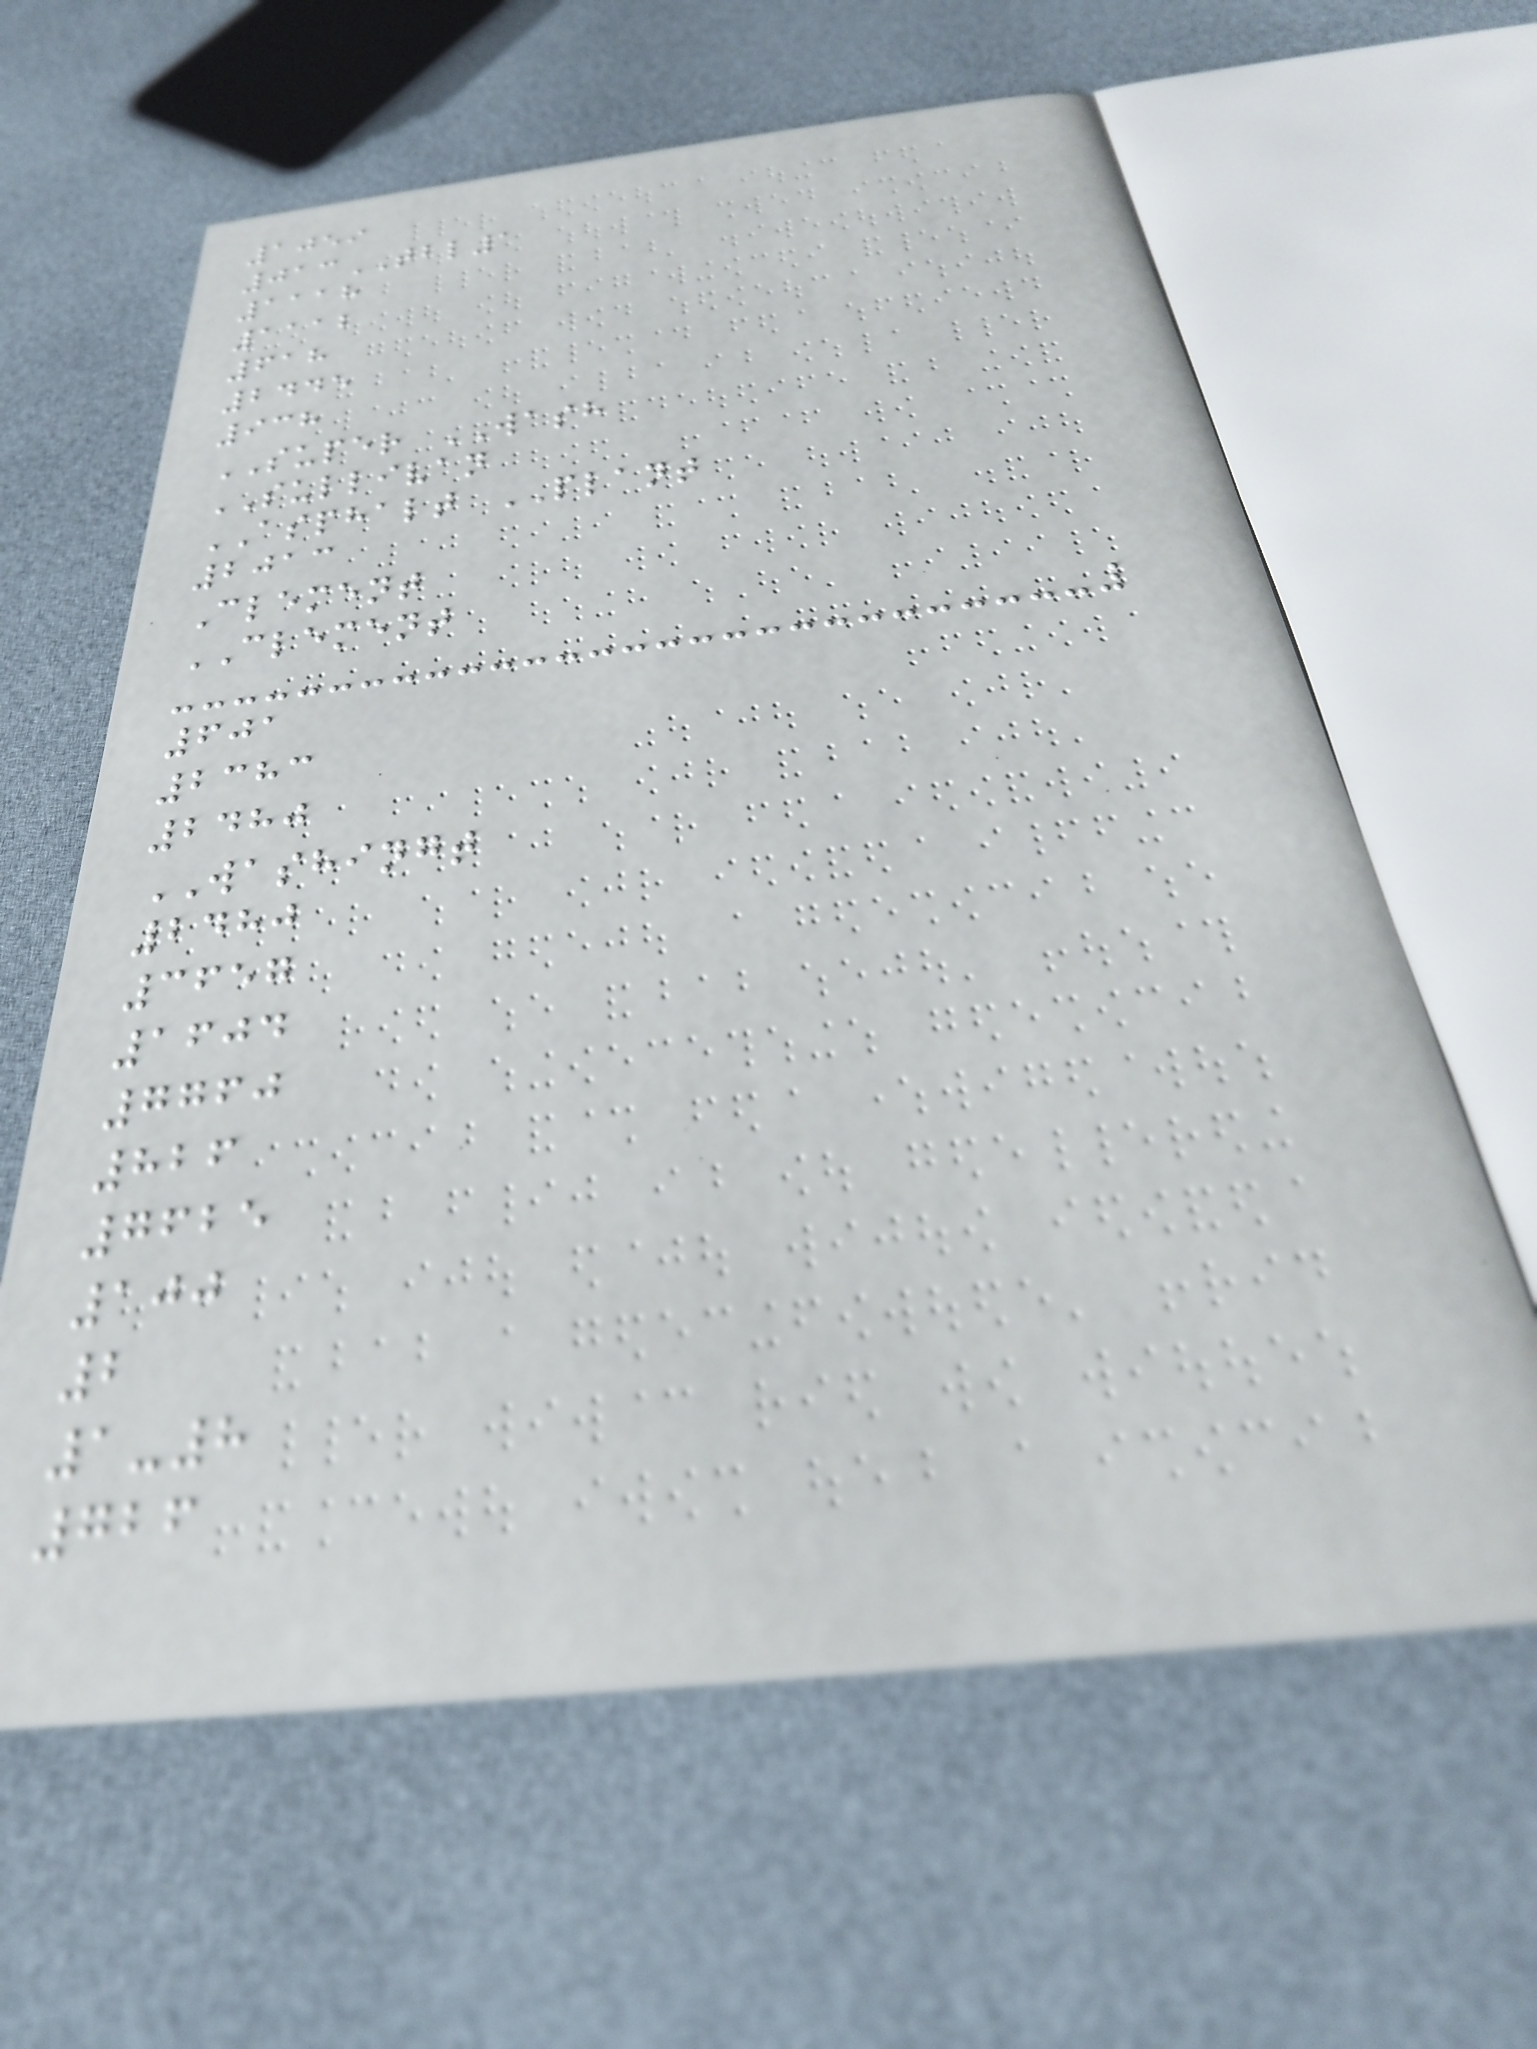1059
013TBL1
1118
1112
618
2445
938
SUPER WASH
SULLIVAN
ASPHALT PLANT
2013
Clement
CLEMENT
601
2383
2480
WASHINGT
2480
3657
1604
7760
826
7625
100
2
1-8
726
